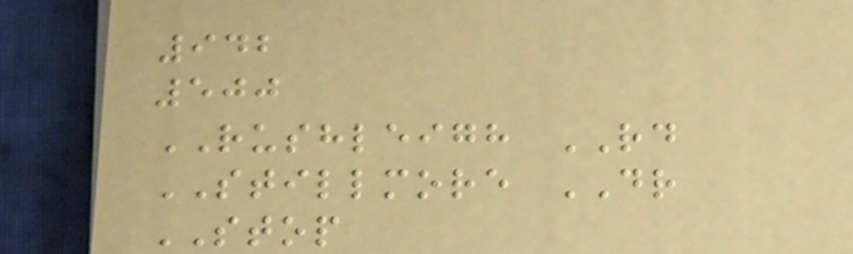942
500
RUSHLEIGH RD
STILLMORE DR
STOP
